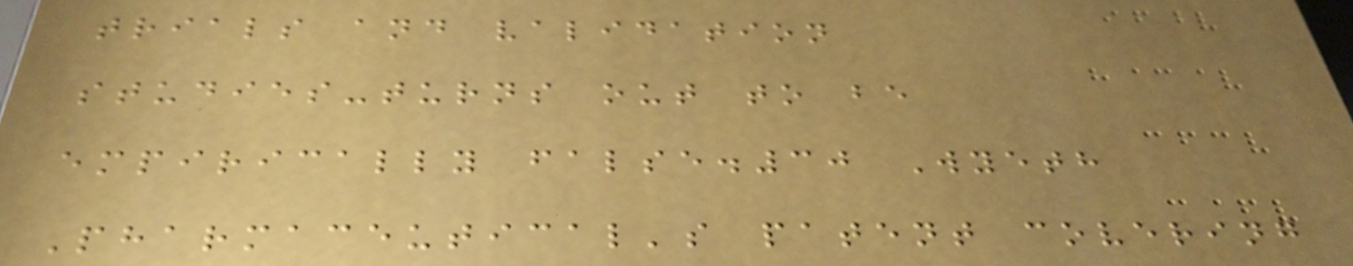trials and validation
studies-turns out to be
empirically false.30 Wyeth
Pharmaceutical's patent covering
